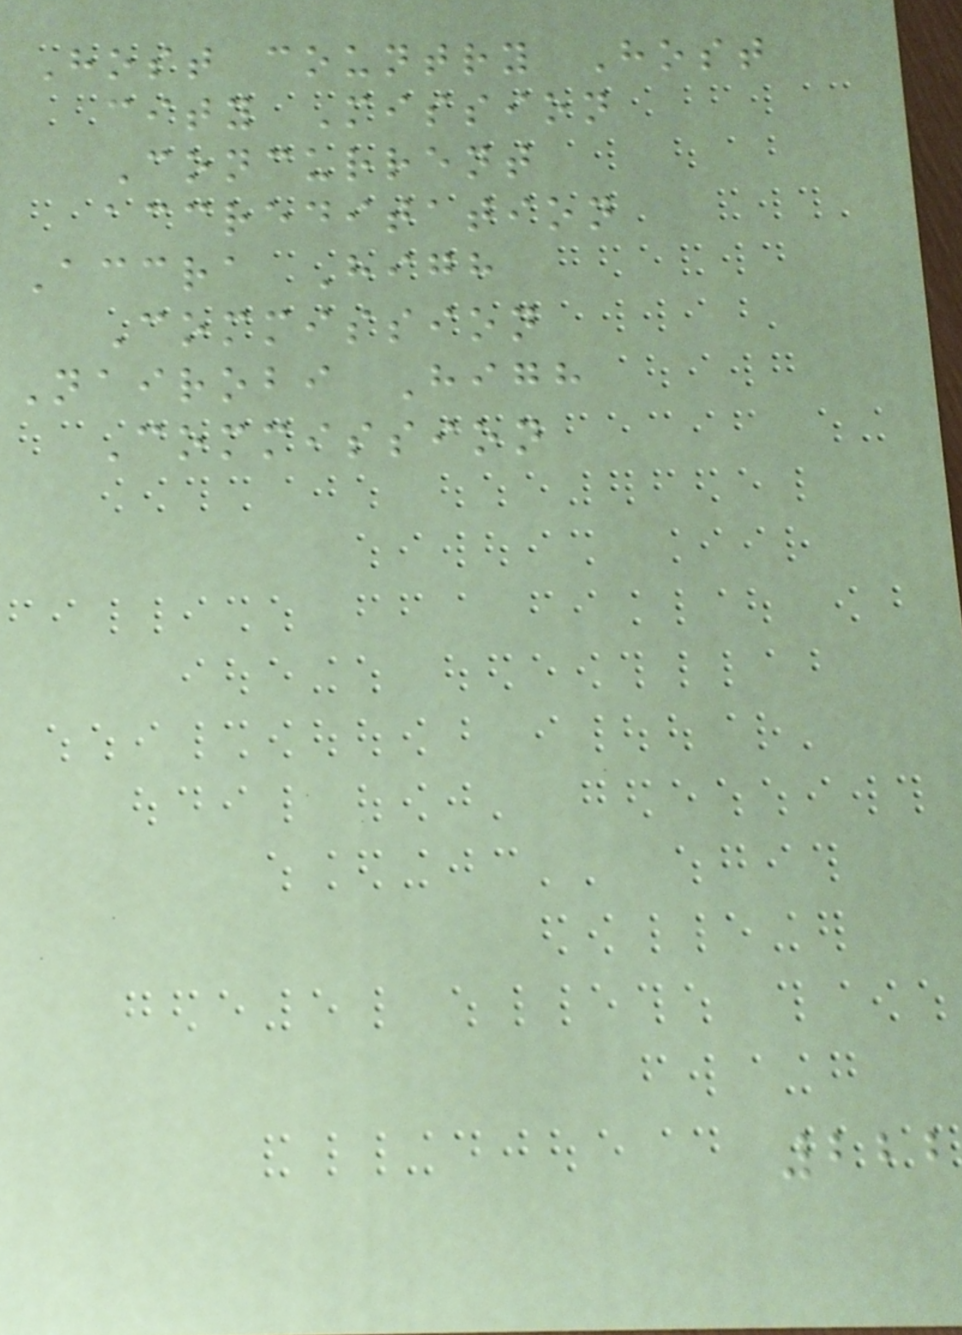Host country Host
city Mission
Concurrent
accreditation
Accra High
Commission
Nairobi High
Commission
222
